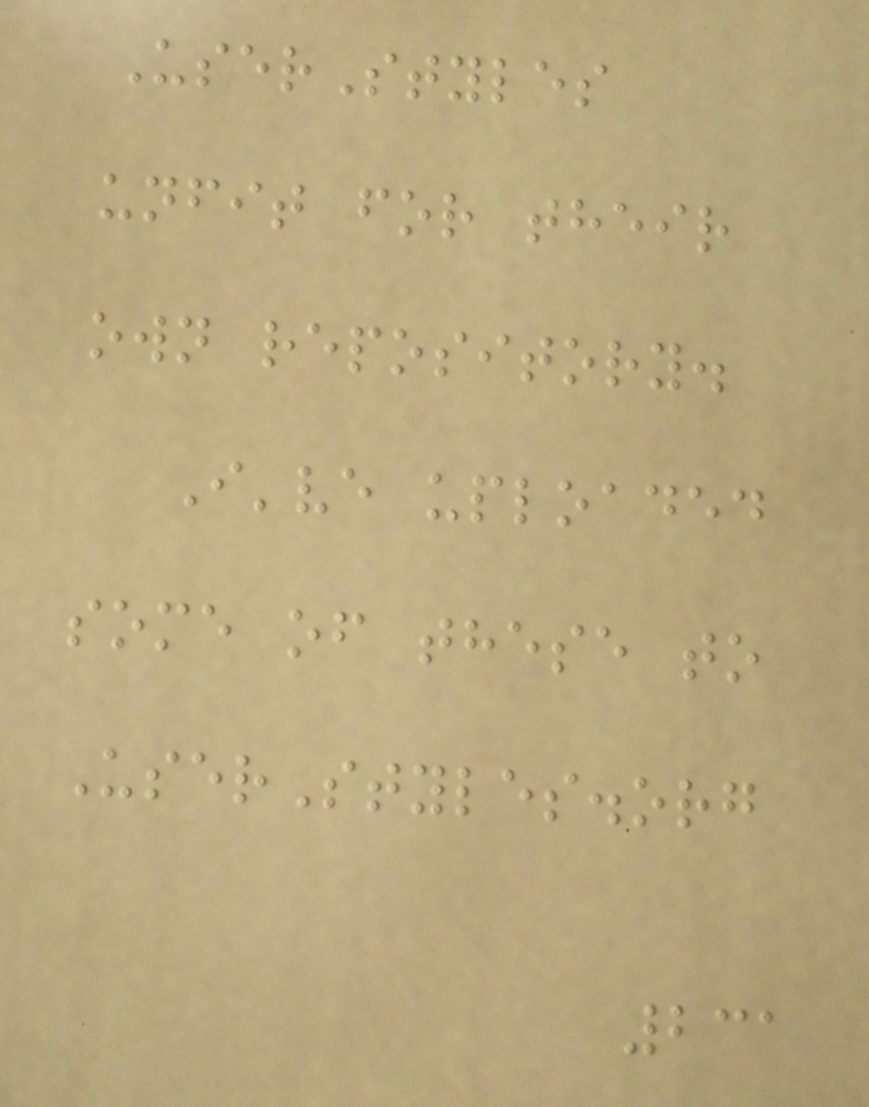UserStyles
unfit for their
own repository.
I've uploaded
some of these to
UserStyles.org
231
